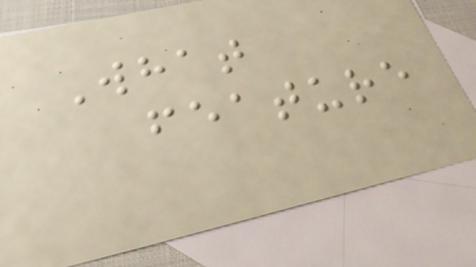What
feature
